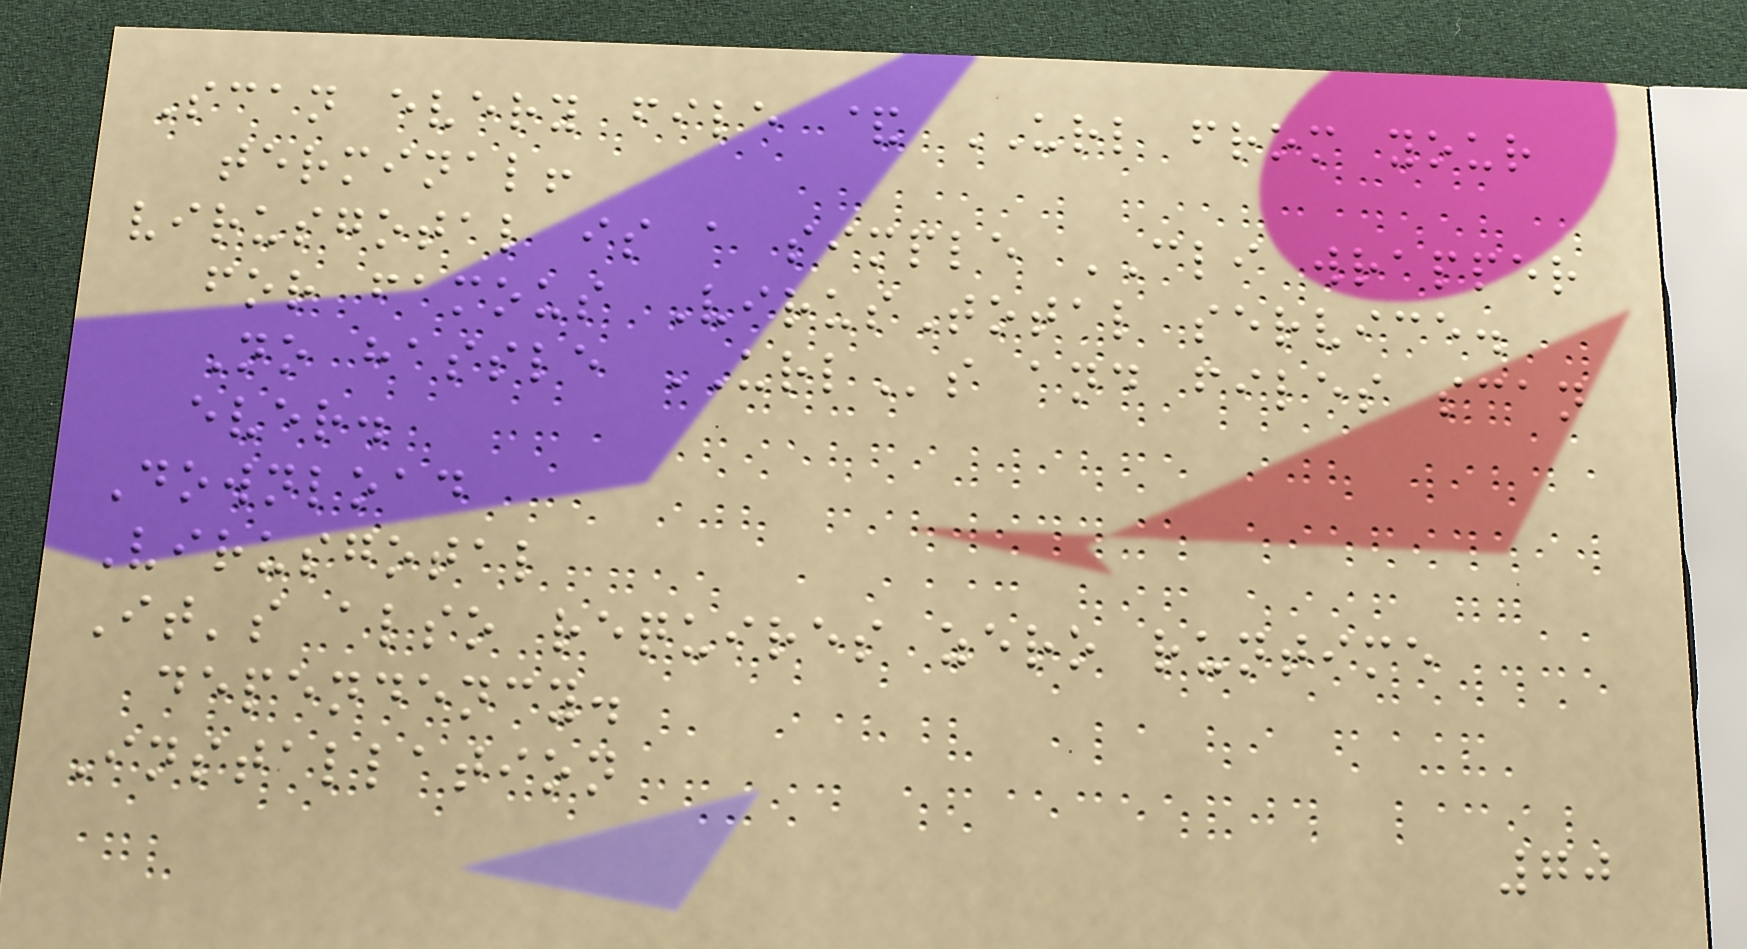Scan every file & URL from your
terminal!
virusgotal is a simple CLI wrapper
for famous VirusTotal service.
No hassle URLs and files scan
ever.
Download
Virusgotal
It's also requires zero runtime
dependency.
Installation
70
